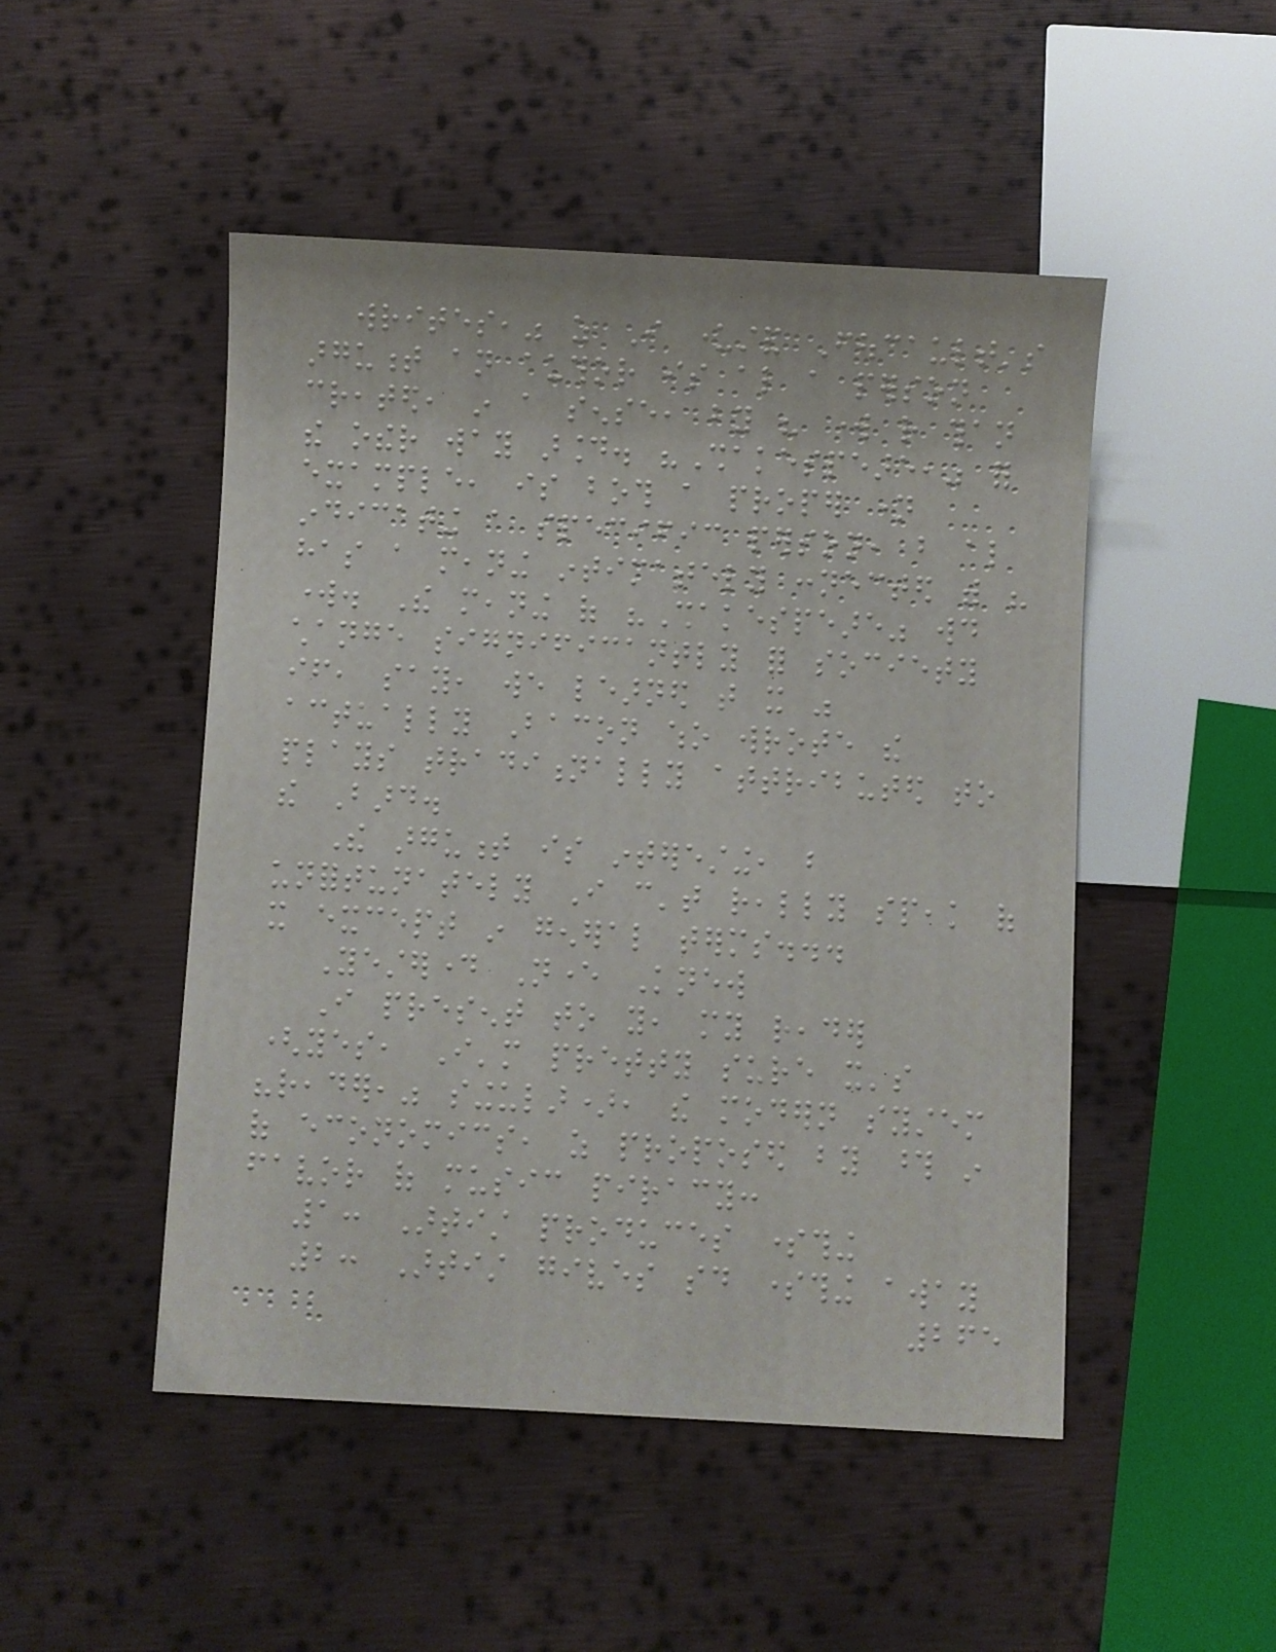writes," as I understand Foucault's
argument an author is also a person
created, in a sense, by his work rather than
the other way around. "Shakespeare," for
example, is both a proper name
indicating a specific person, but also
has a meaning intimately connected with his
work. The meaning of "Shakespeare" would
change significantly for society
if, say, we learned that it was
actually Bacon who wrote the
plays traditionally attributed to
the Bard.
The argument is interesting, but
unfortunately I can't really speak of
it except in general terms...
Yesterday Never Knew
I present to you, my reader
(yes, I'm pretty sure it's
"reader," singular), the modern system
of economics, as proposed by those in
favor of music piracy:
1: Artist produces something
2: Artist gives said something away
265
